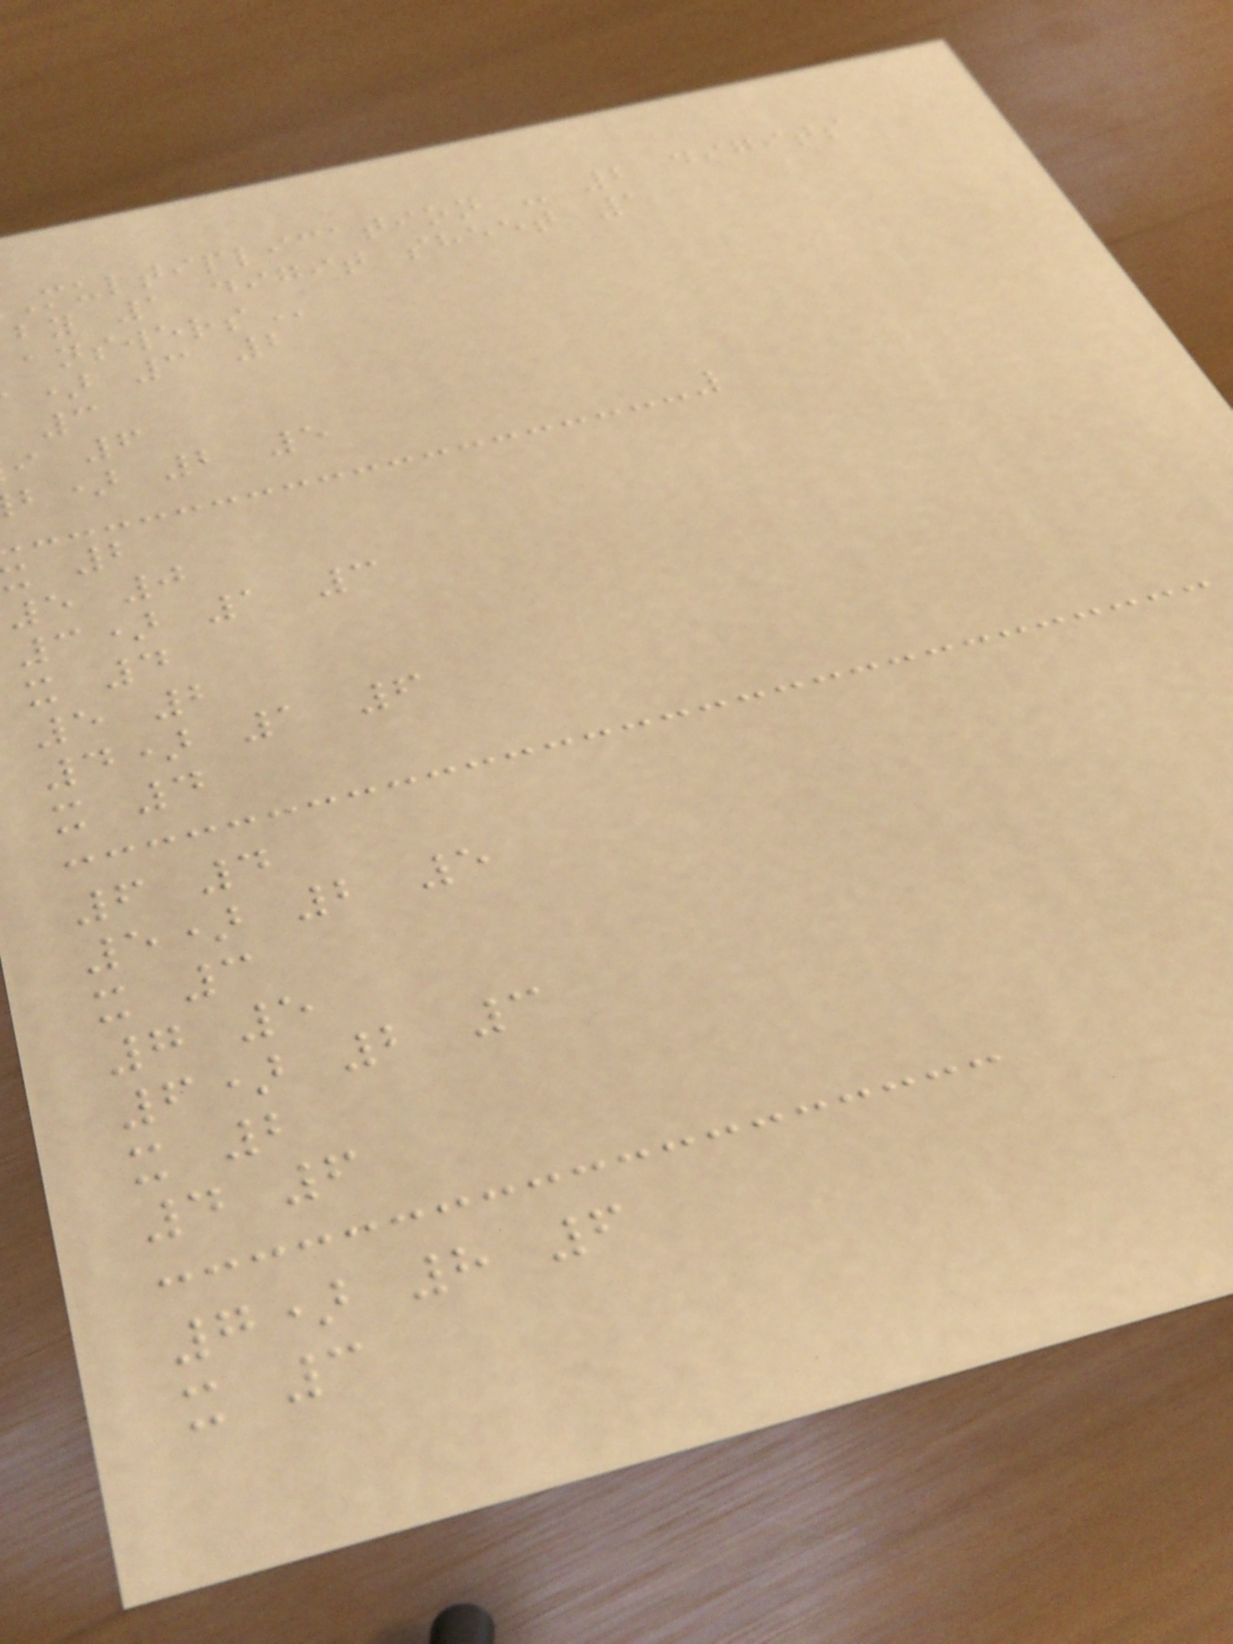multiplication - 2 digits
by 1 digit sheet 1
) 3 2
i 6
b) 2 5
5 0
3) 1 3
x 4
5 2
4) 1 6
x 4
6 4
5) 2 5
x 3
7 5
6) 2 3
x 2
4 6
7) 8 6
x 3
